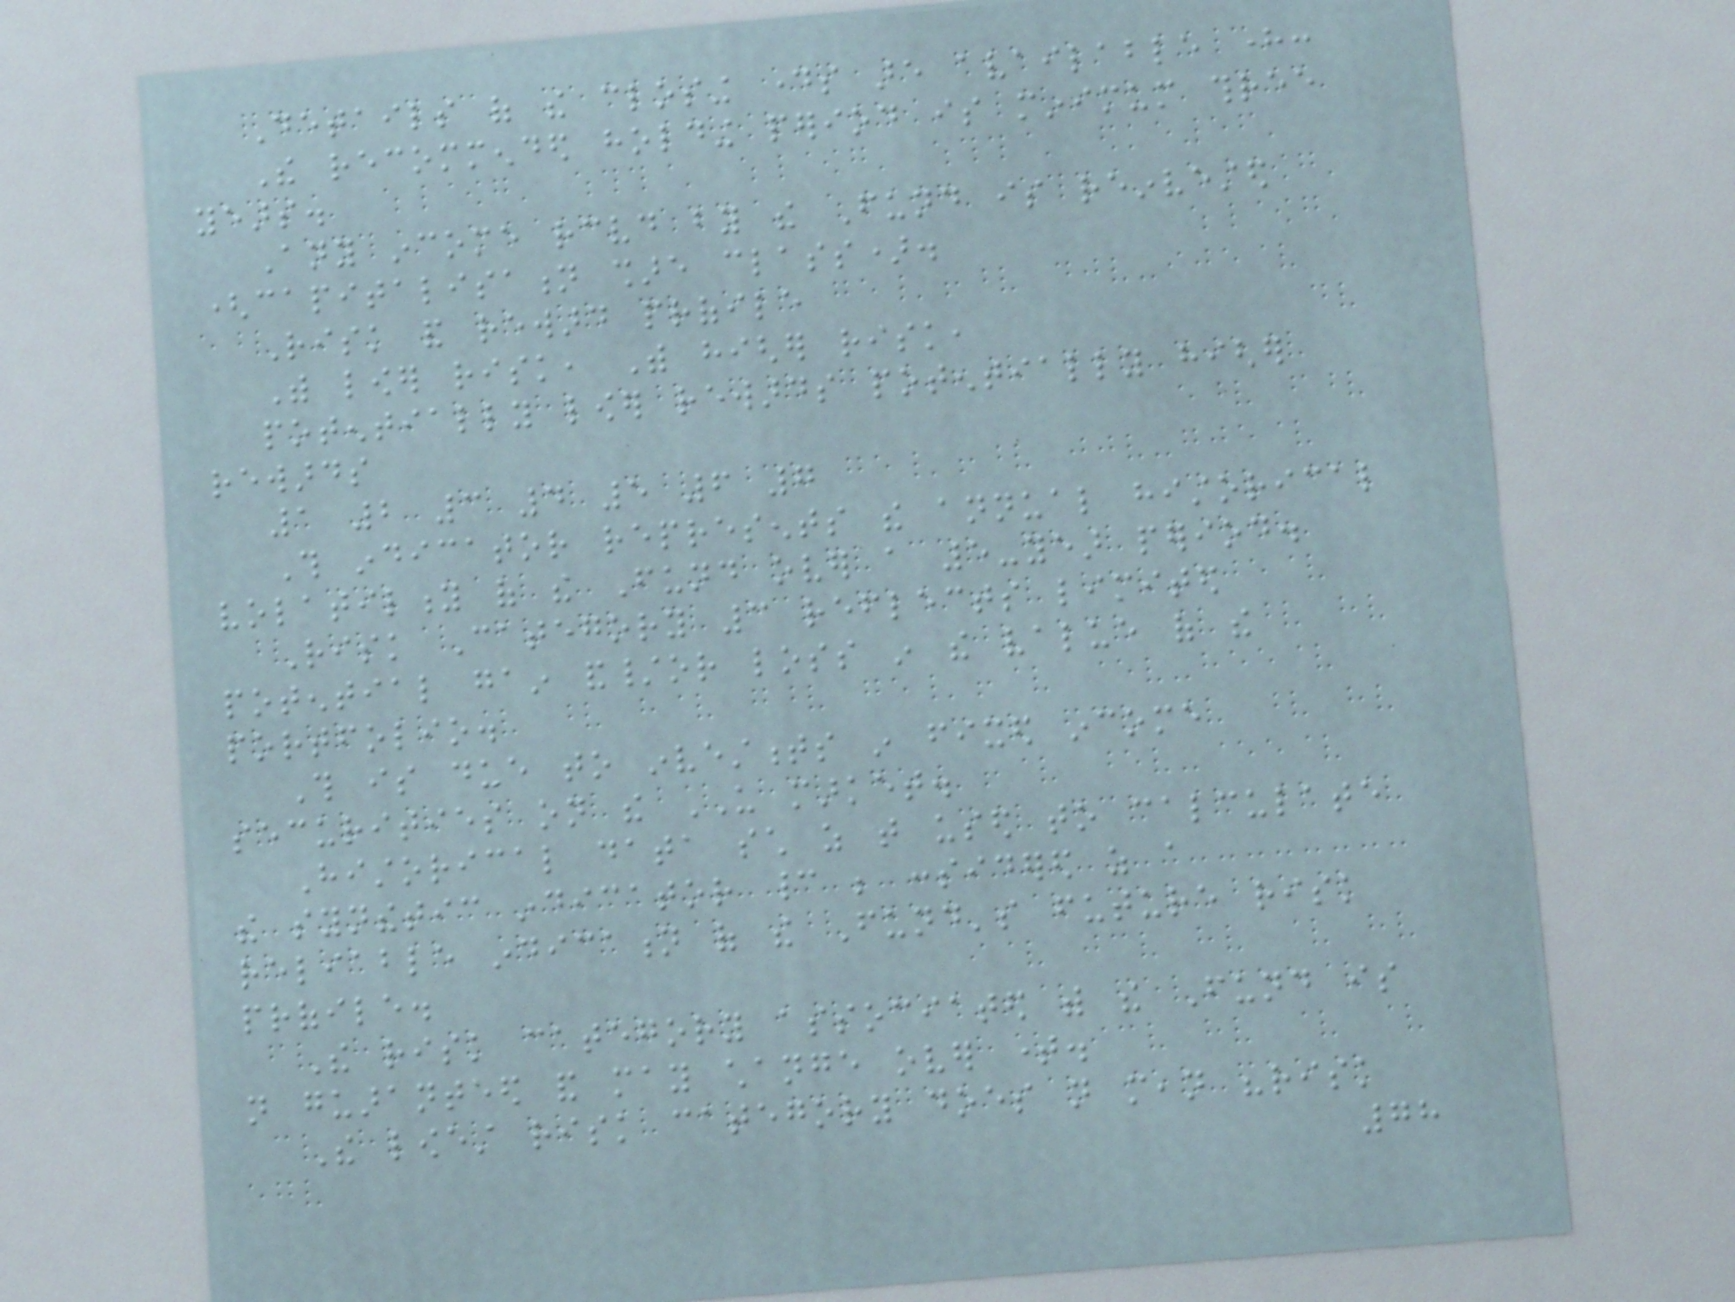Details of the closing days are available here:
The recommended holding period is minimum three
years.
Any income received by the Fund is reinvested
(capitalisation share class).
Risk and reward profile
With lower risk, With higher risk,
potentially lower rewards potentially higher
rewards
1 2 3 4 5 6 7
This indicator represents the annual historical
volatility of the Fund over a 5-year period.
Risk Category 3 reflects limited
potential gain and/or loss in the value of the
portfolio.
This is due to investments in fixed income
securities on the US market.
Historical data such as that used to calculate
the synthetic indicator cannot be considered as a
reliable indication of the Fund's future risk
profile.
The risk category associated with the Fund is
not guaranteed and may change over time.
The lowest risk category does not mean "risk
78
